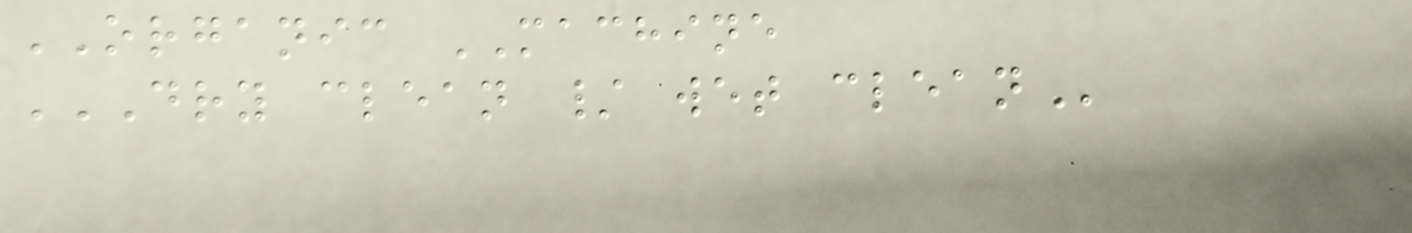ORGANIC MACHINE
DRY CLEAN / WET CLEAN
